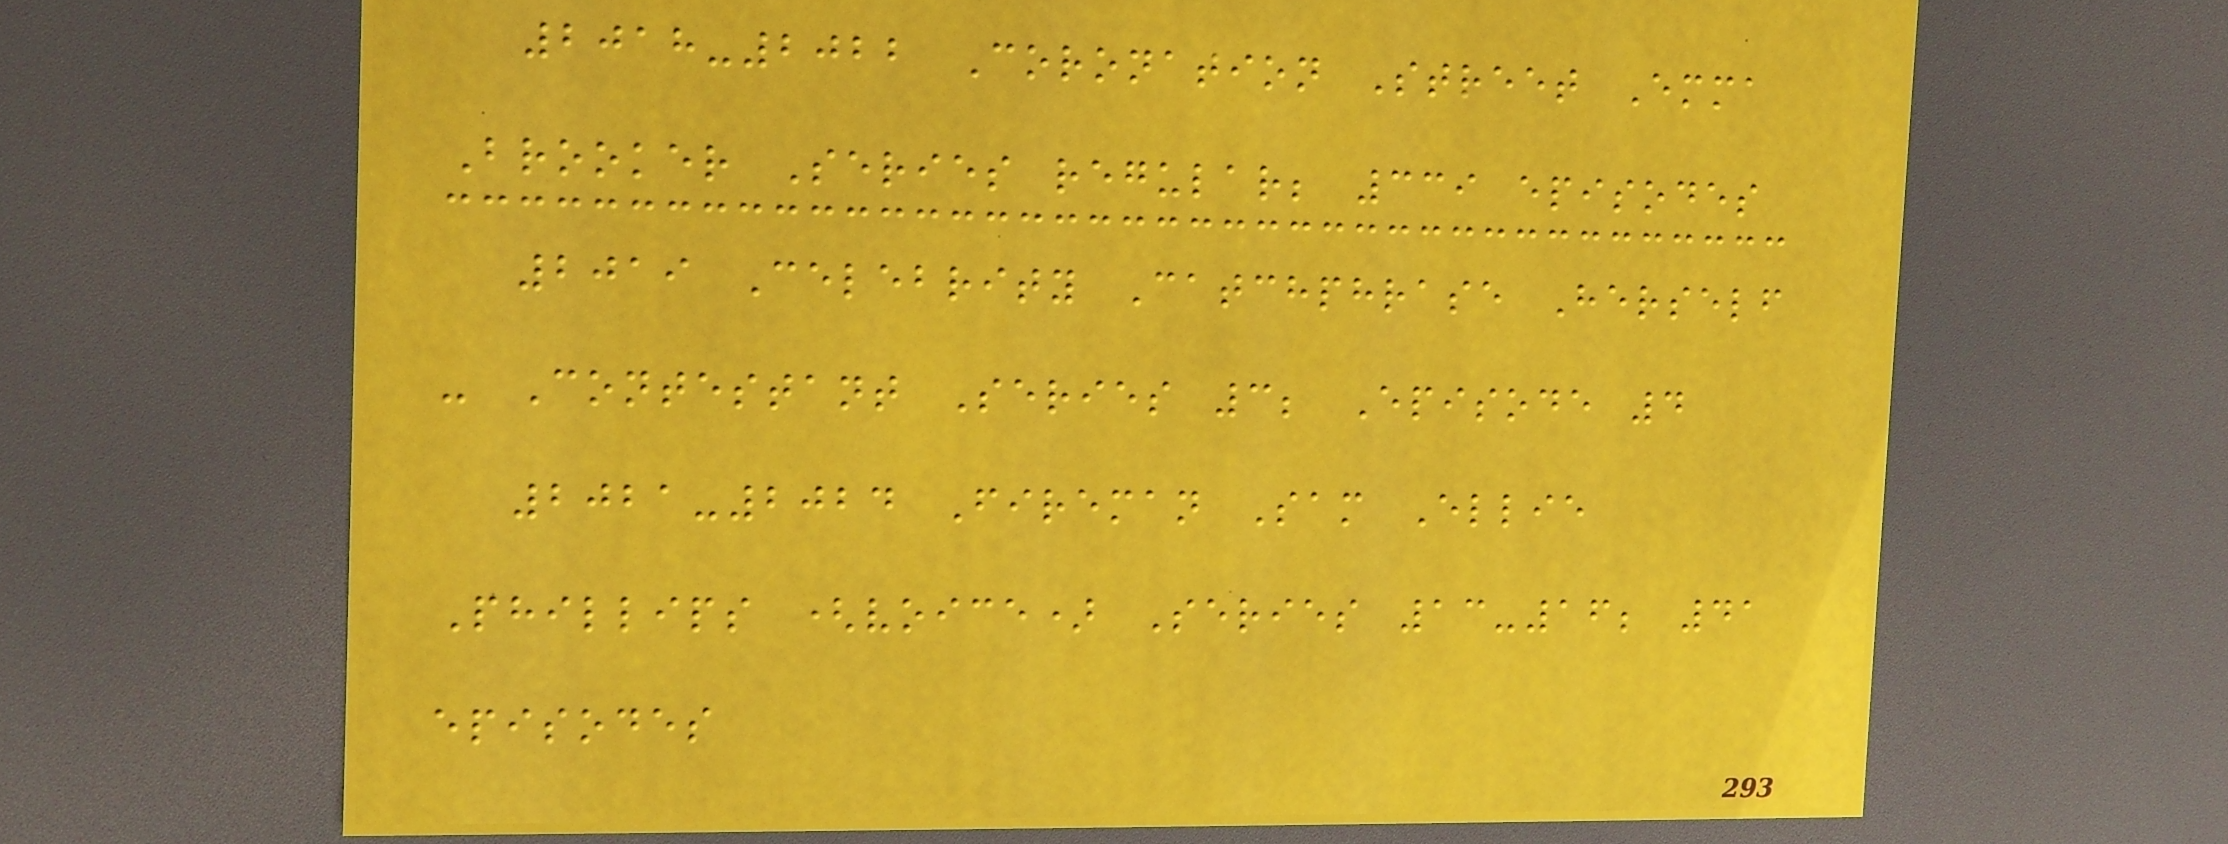2018-2022 Coronation Street Emma
Brooker Series regular; 339 episodes
2019 Celebrity Catchphrase Herself
- Contestant Series 3; Episode 4
2021-2024 Fireman Sam Ellie
Phillips (voice) Series 13-16; 41
episodes
